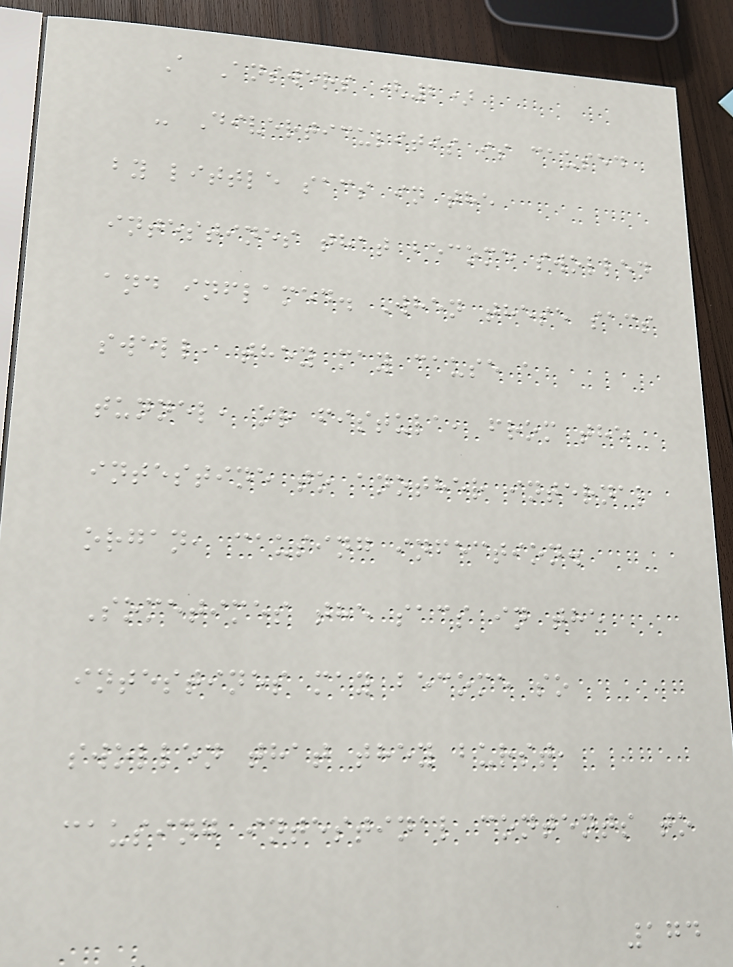A Answers (2)
- Diverticulitis is caused
by little sacs in the
intestines that become swollen
and inflamed. When these sacs
swell, they may cause a
tunnel, or fistula, from the
intestine to another internal
organ, causing infection.
Sometimes the sacs in the
intestines may become so
swollen that they burst,
causing intestinal contents to
174
